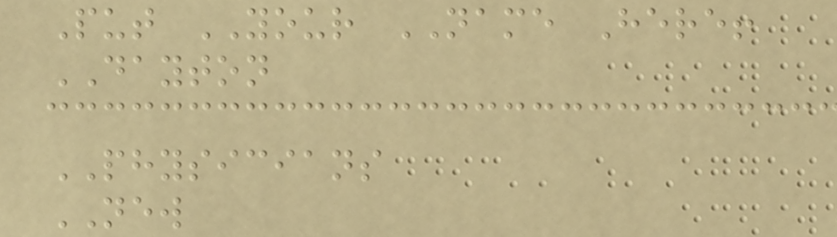Put YOUR NAME Here!
DAYTON
PHYSICIANS
NEW
